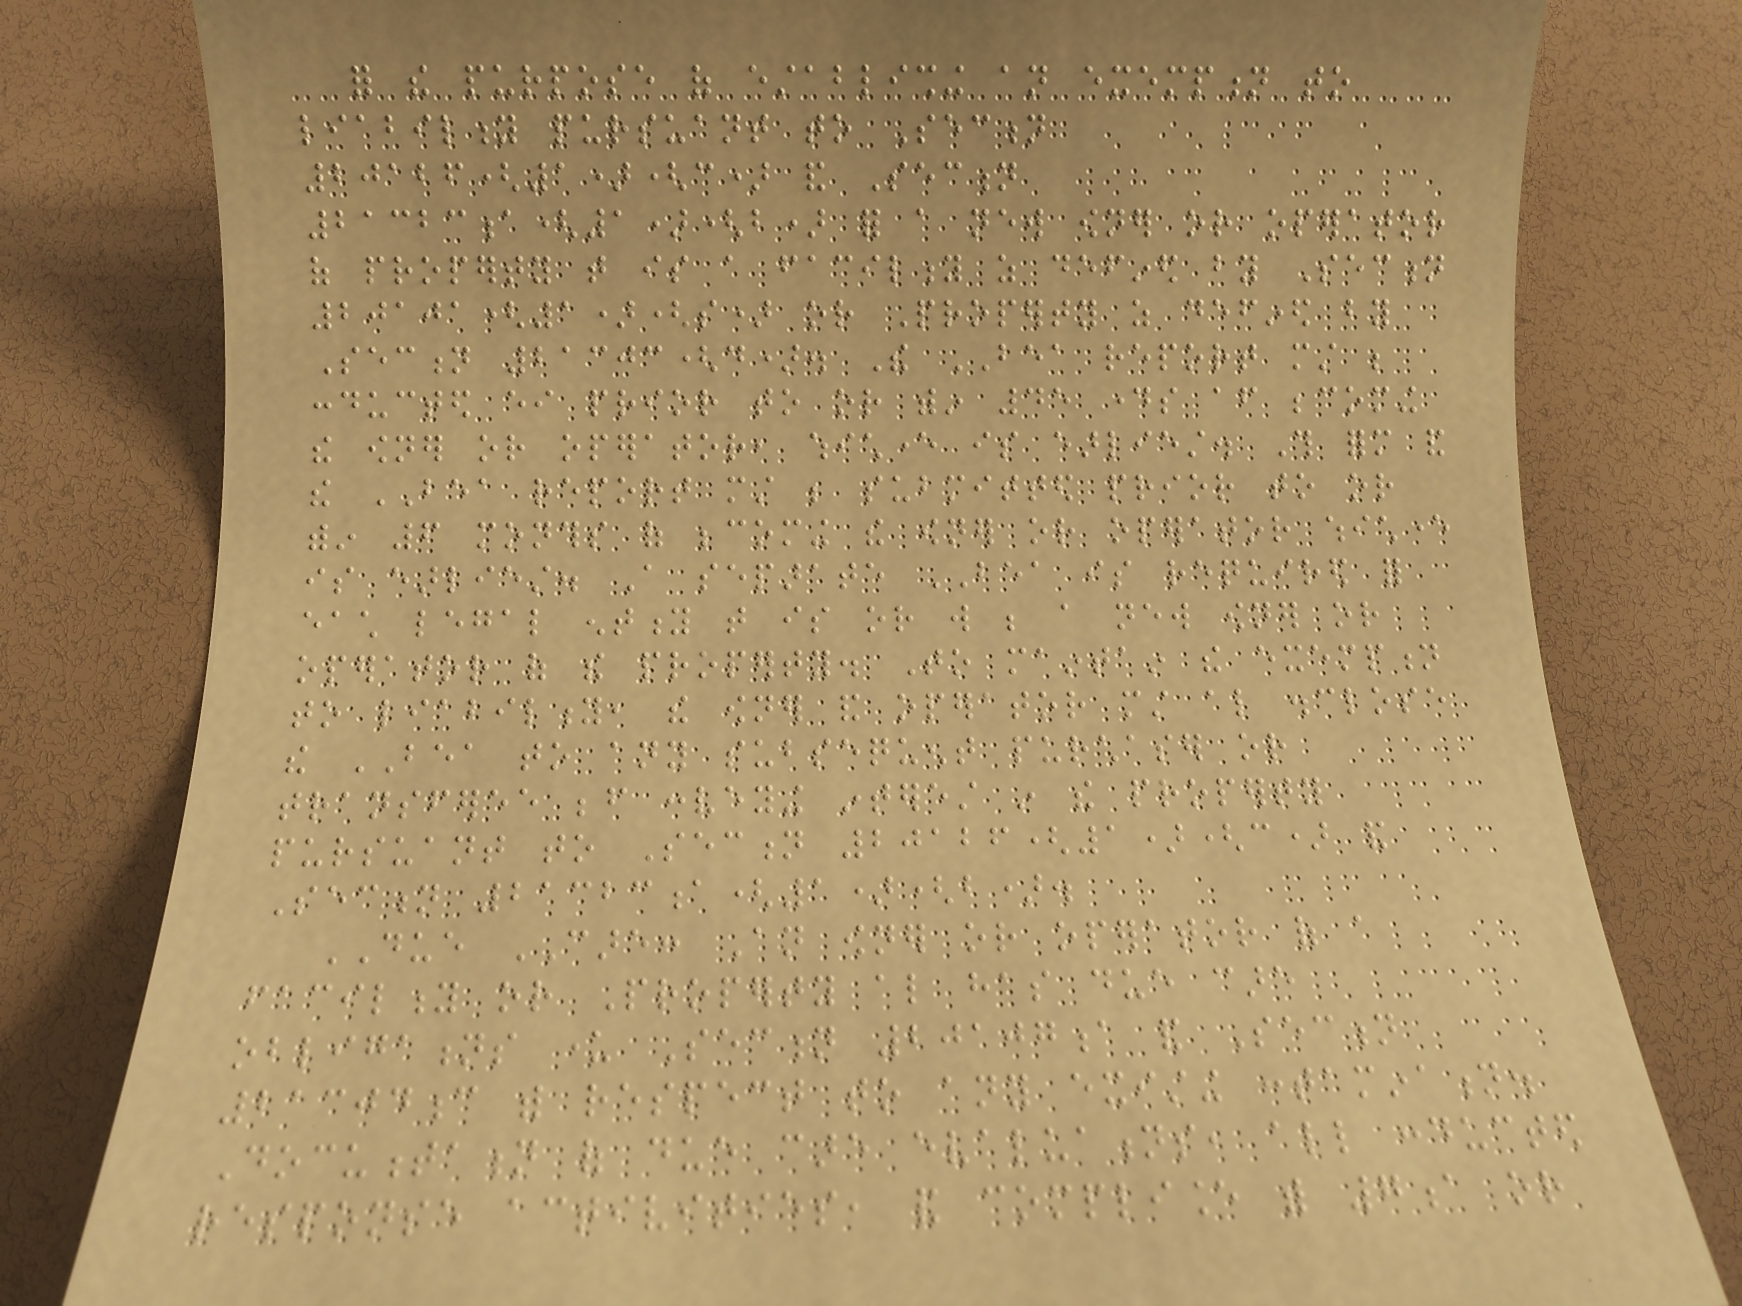for the purpose of establishing an exemption to
liability pursuant to Section
20126(1)(c) and Section
21323a(1)(b) for a new owner or operator
of property that is a facility as defined by Section
20101(1)(s) or Property as defined by
Section 21303(d). The BEA report must be
conducted either prior to or within 45 days after becoming
the owner or operator, whichever is earliest. This form and
the BEA report must be submitted prior to or
within 6 months of becoming the owner or operator whichever
is earliest. A separate BEA is required for
each legal entity that is or will be a new owner or
operator of the property. To maintain the exemption
to liability, the owner and operator must also disclose
the BEA to any subsequent purchaser or
transferee before conveying interest in the property
pursuant to Section 20126(1)(c) and
Section 21323a(1)(b).
DUE CARE: An owner or operator of a
facility or Property also has due care
obligations under Section 20107a and Section
21304c with respect to any existing contamination.
Documentation of due care evaluations, all conducted
response activities, and compliance with 7a or
